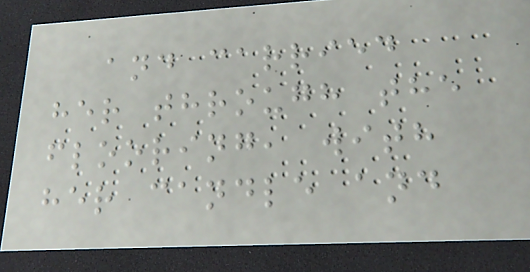and carried
her through the
flooring, with
her candle and
